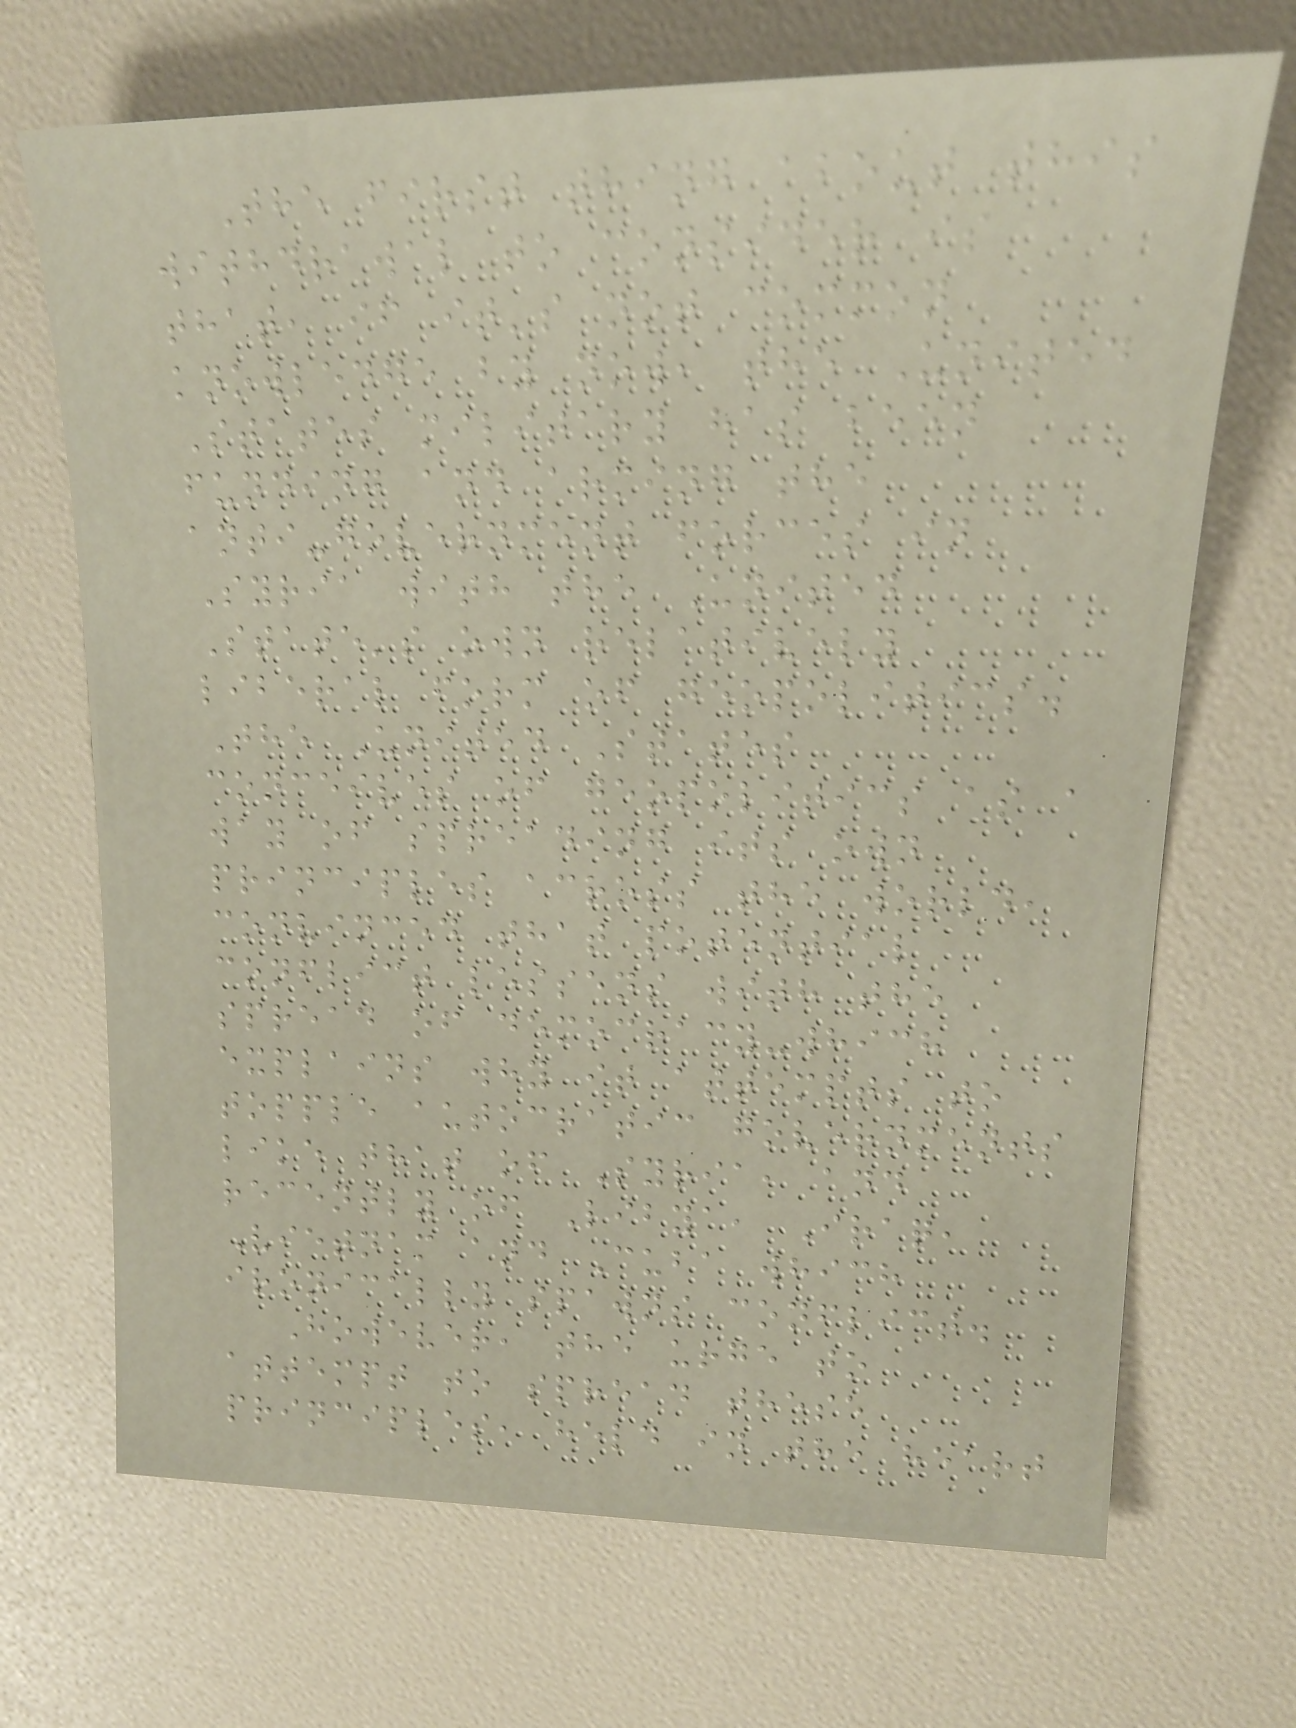The first thing about this
withdrawal to consider is
that, if it's not common
knowledge by now, the United
States military has been
funding and arming the
anti-government forces in
Syria with the United
State's own relatively
liberal form of geopolitics.
The United States
conceives of geopolitics as a
way of spreading its own
principles across the world,
convinced that potential
conflict lessens with the
spread of democracy-which
explains why it attempts to
topple autocratic governments
like that of Syria, and
recently of Libya, Iraq,
Vietnam and Cuba which
ironically spawns conflict.
However, the urge to
attempt to spread these
principles, held in the heart
